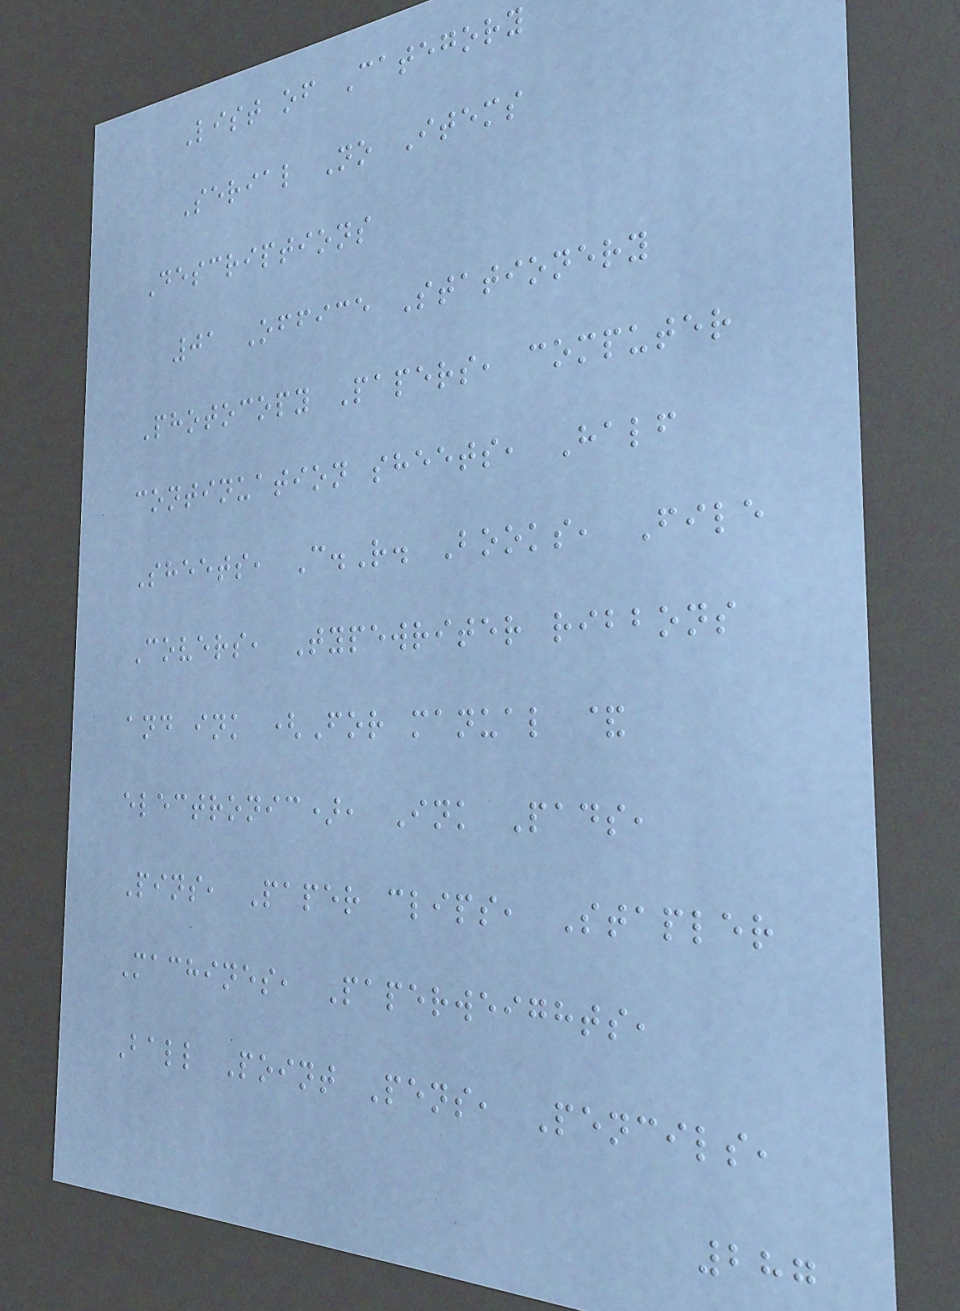List of Category
Serial No Items
Descriptions
01 Office Stationery
Photocopy Papers, computer
continuation sheets, Half
Sheets, C.R. Books, File
Covers, Typewriter ribbons
and ink (For manual &
electronic), Ink Pads,
Pins, Paper clips, Stapler
Machines, Paperweights,
Ball Point Pens, Pencils,
287
